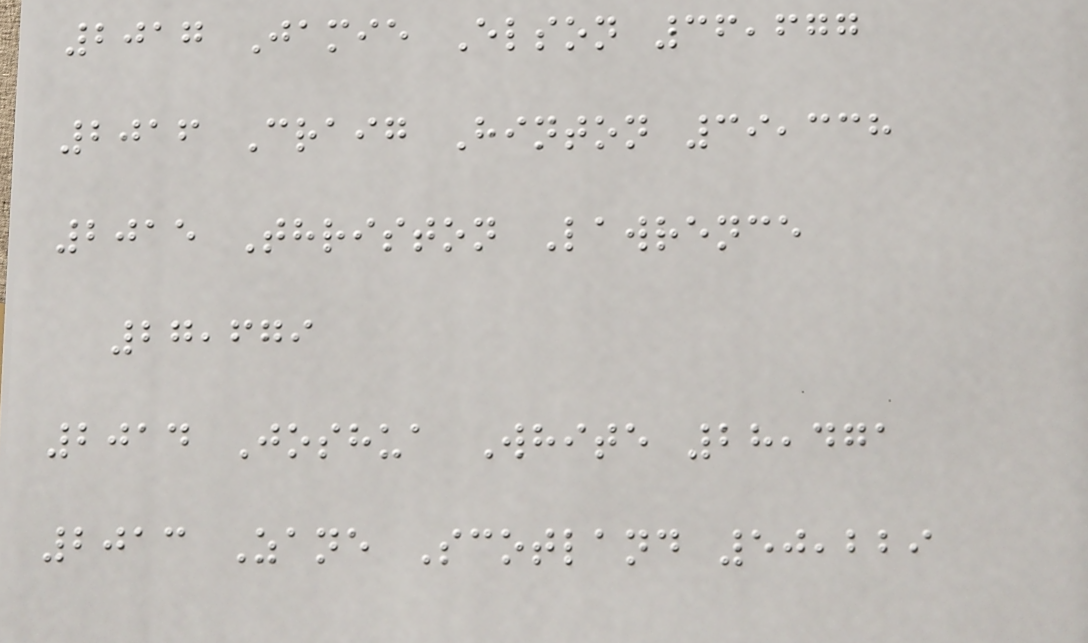2017 Jamie Elson 36,677
2016 Craig Hinton 39,338
2015 Thriston Lawrence
27,679
2014 Joshua White 28,471
2013 Zane Scotland 50,229
